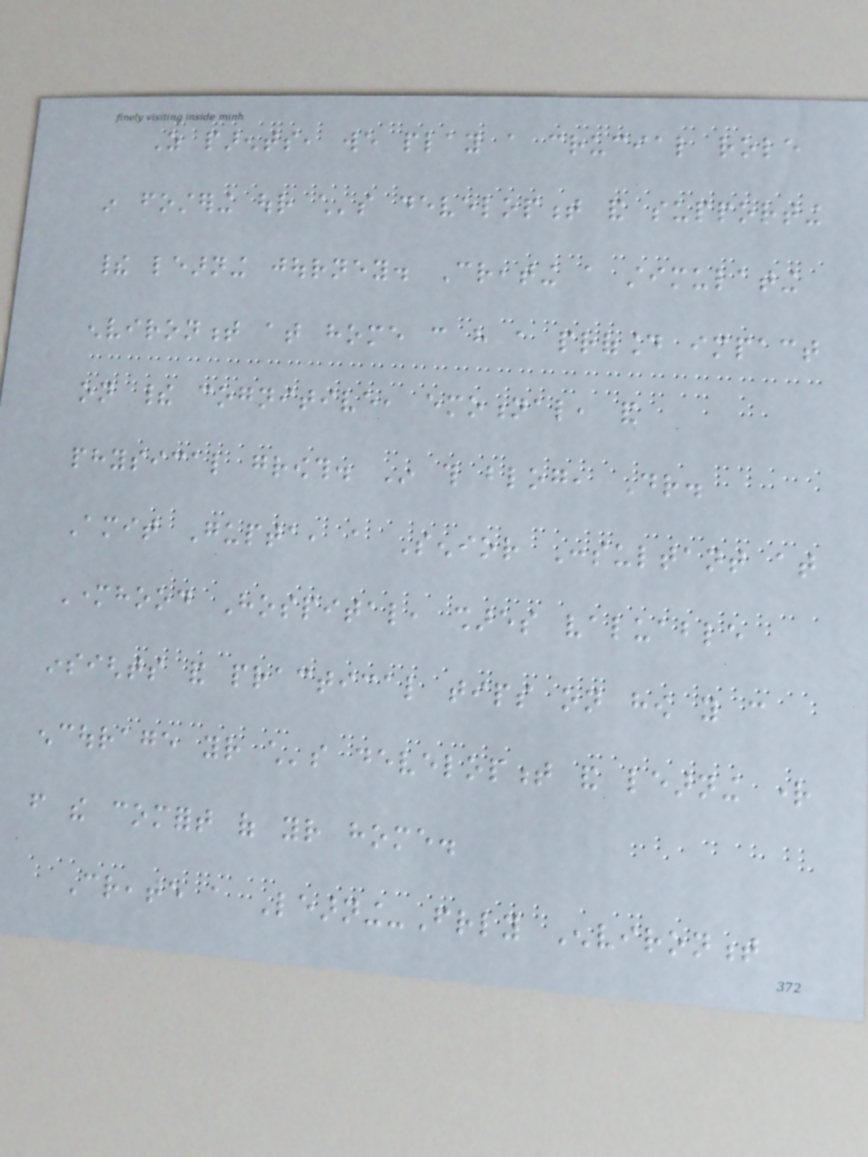As parents, we play a crucial role
in fostering our child's development and supporting
their learning journey. Creating a stimulating
environment at home can have a profound impact
on their cognitive, emotional, and
physical growth. In this blog, Dr.
Amit Gupta, a Senior Consultant at
Motherhood Hospital, shares valuable
insights and practical tips on how you can
encourage your child's development and learning right
from the comfort of your home.
Create a Learning-Friendly Environment
